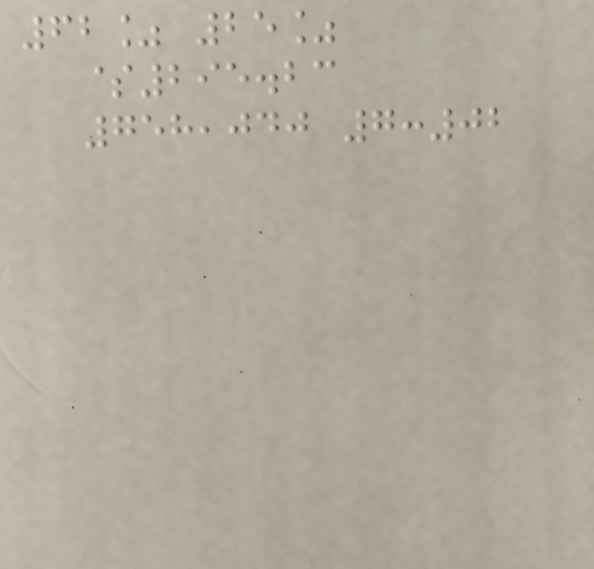62% 25%
$295.23
758,040 7:02
